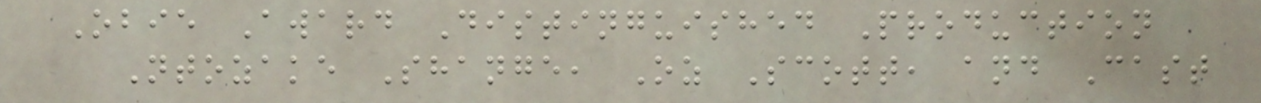Obie Award Distinguished Production
Ntozake Shange, Oz Scott, and Cast
